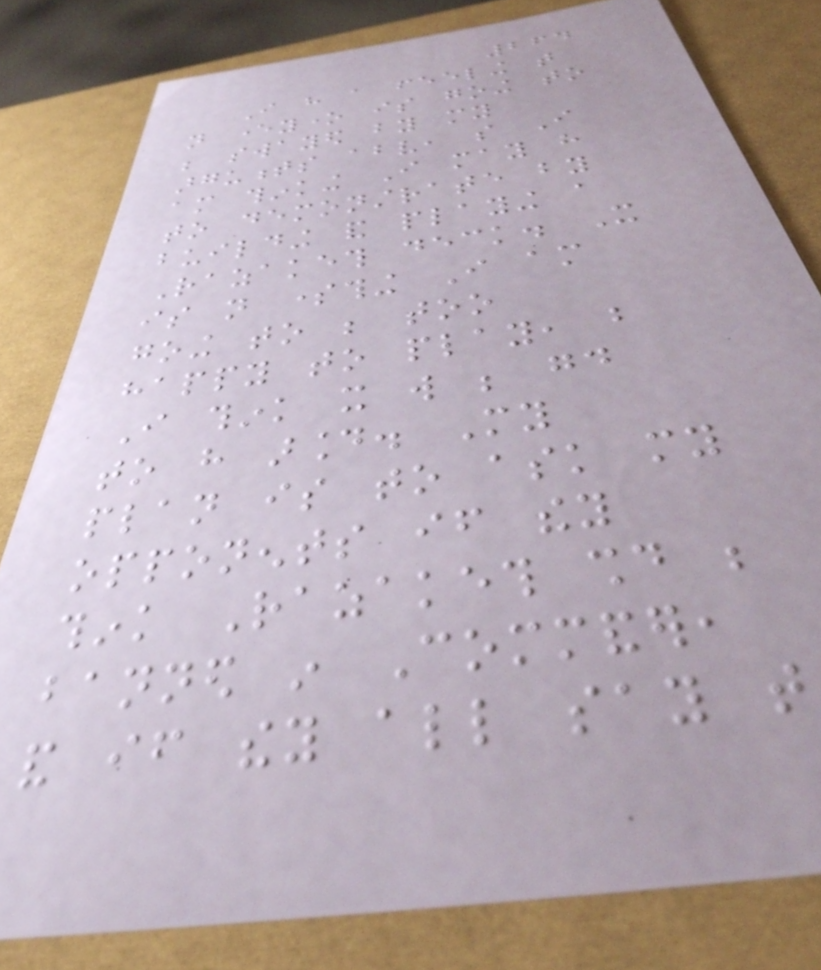264
I have a feeling that
not everyone is going to
be swayed by my
arguments above, so I
am thinking I may have
to demonstrate by
building and playing a
Razaketh deck. It
is not something I am
going to be too
happy to play, but
I think it will be good
to have around. My
plan is to ask my
opponents if they
think Razaketh should be
banned in Commander,
and if they all say that
